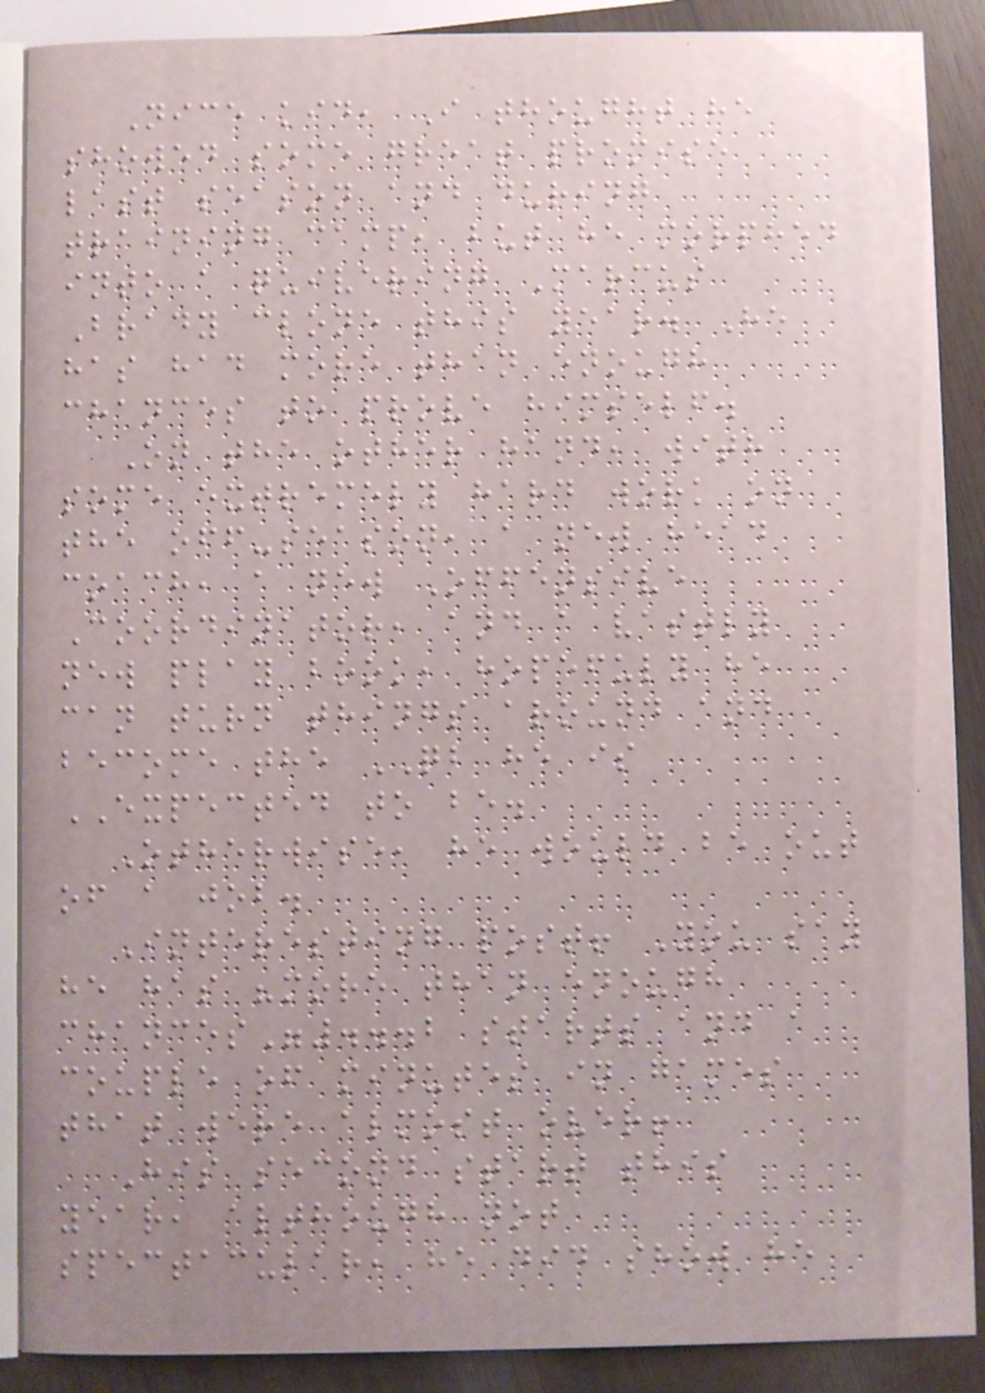Nice kid, I thought he
showed some great promise
last season and during
training camp, but he morphed
into a quivering Marcus
Brady clone this year. He
has had more than enough
chances to prove himself.
On the other hand, with
some extremely hard work on
the off-season, a new head
coach, a new Offensive
Coordinator, and a vastly
new play book, hopefuly he
can turn things around and
become the QB he is
EXPECTED to be.
Otherwise, he would be out
of a job.
Interesting post! You say
he has "more than enough
chances"...2 starts and a
couple of minutes in games
that were almost over!
His second start this
year, although not
spectacular, he did show he
